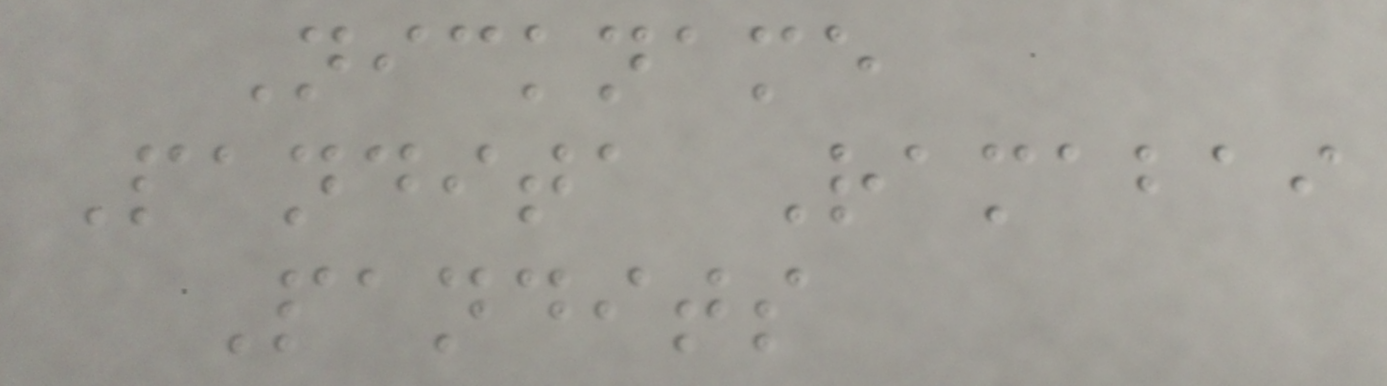Nickname
Pandita Ramabai
Pandits
